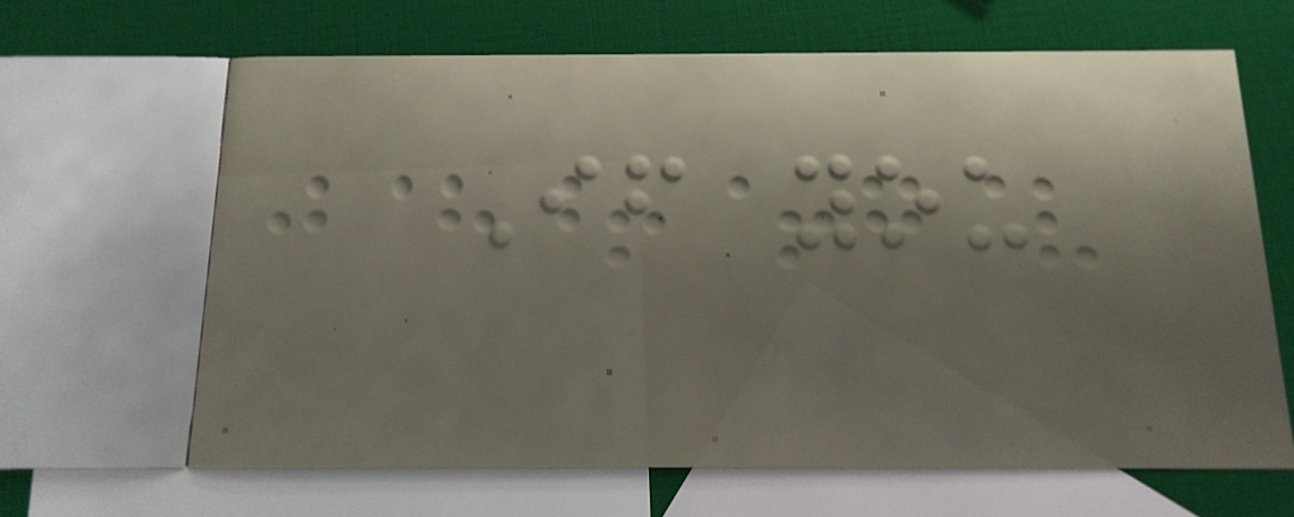If you
